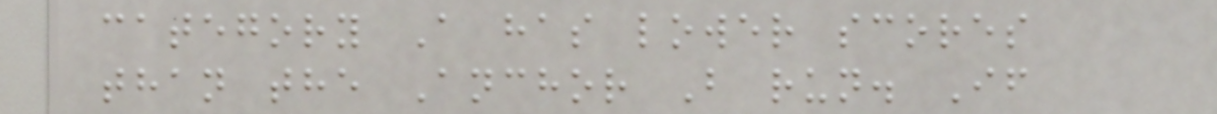category A has lower scores
than the Anchor B run. If
